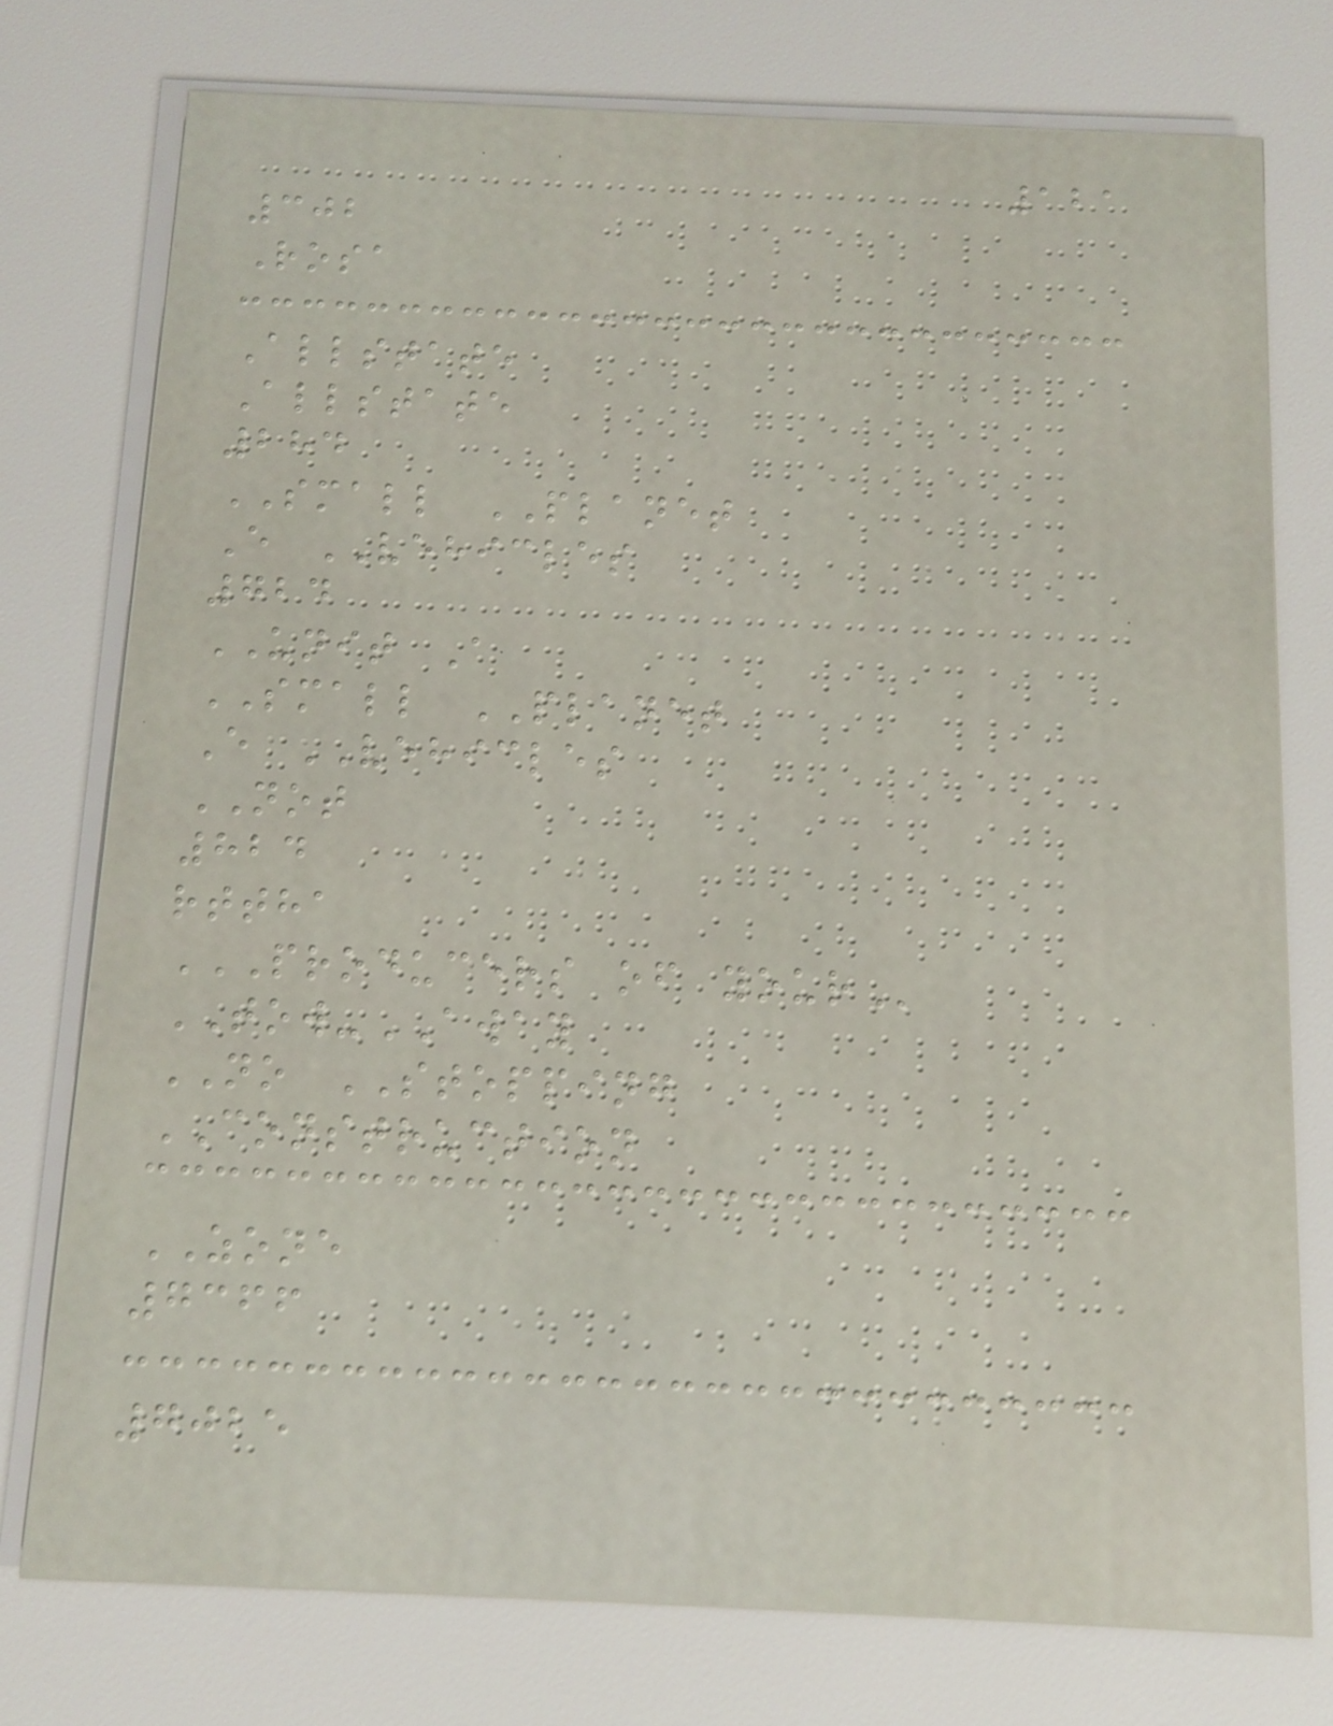121
302
Rosa
Allstate
Allstate
284
SMALL PLANET
E VEHICLES
724
UNIT A
SMALL PLANET
E VEHICLES
NOT
824
rttha
PRODUCERS OF YOUR
TOW-AWAY
NO STOPPING
CONSTRUCTION
ZONE
7366
7025
